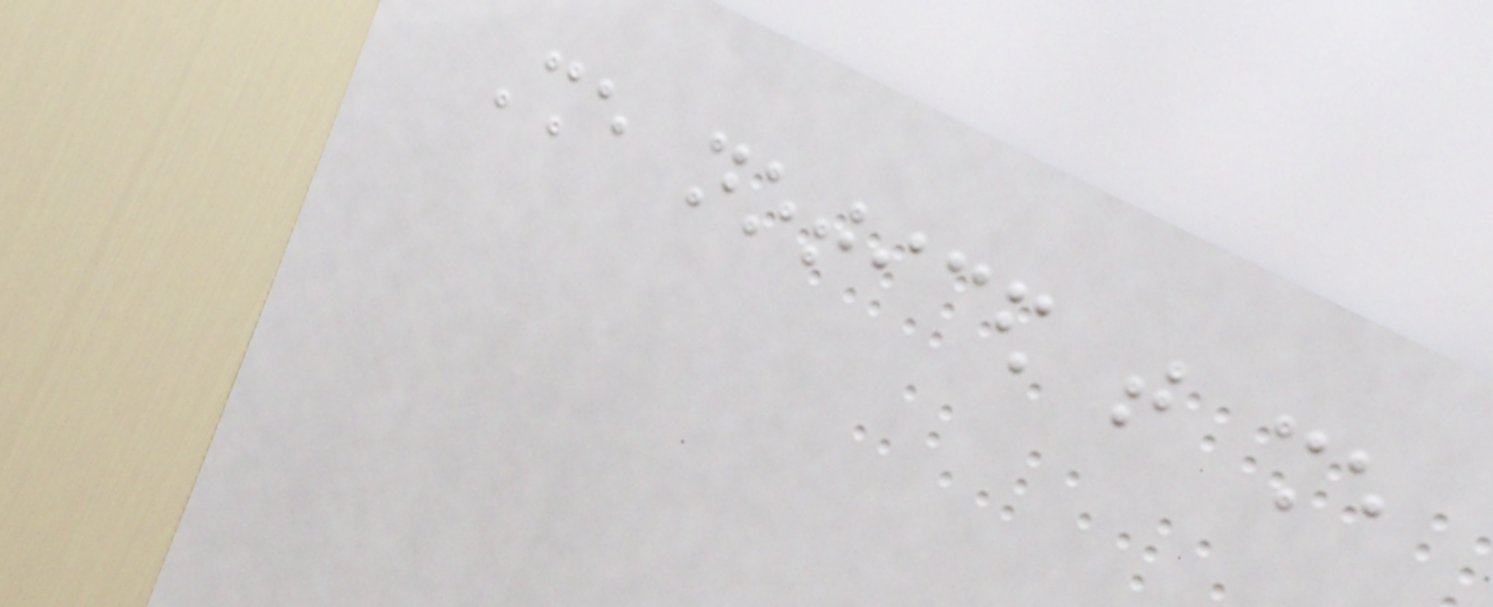She noticed that she
